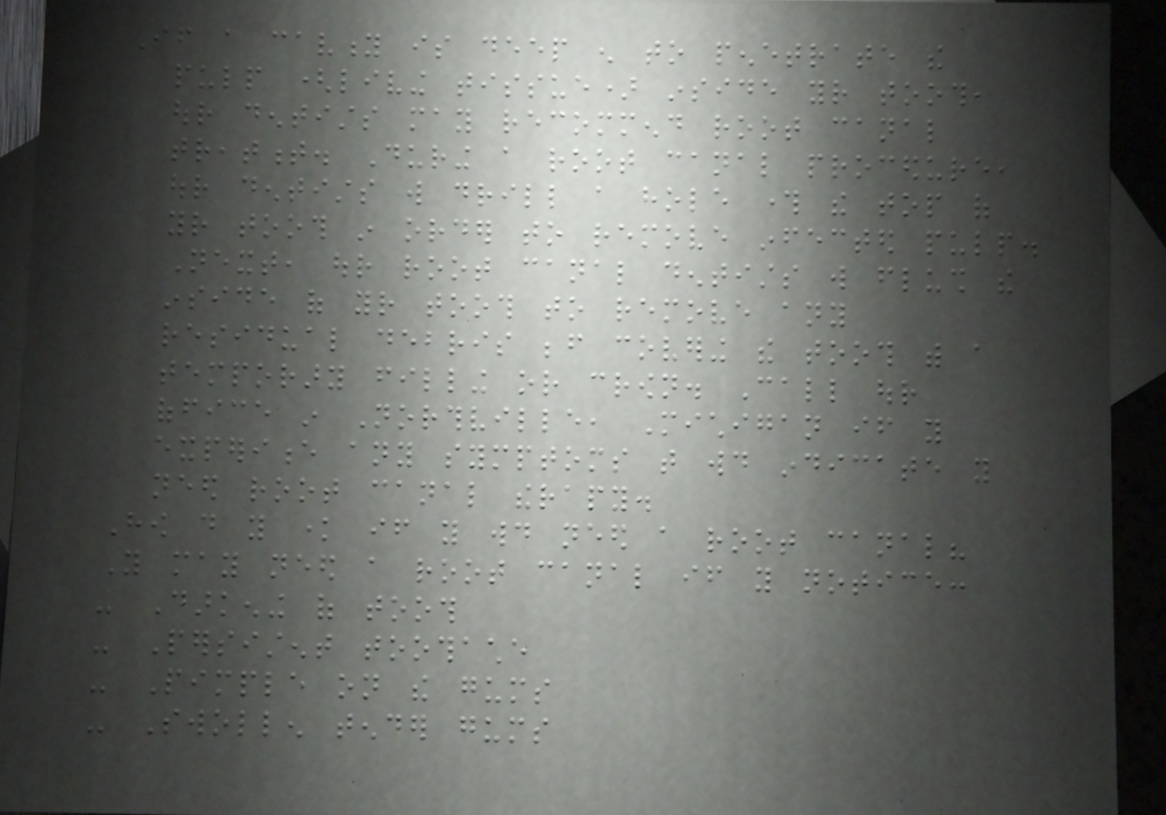If a cavity is deep enough to penetrate the
pulp (living tissue) inside your tooth,
our dentists may recommend root canal
treatment. During a root canal procedure,
our dentists will drill a hole through the top of
your tooth in order to remove infected pulp.
Next, our root canal dentists will flush the
inside of your tooth to remove any
residual debris before covering the tooth with a
temporary filling or crown. Call our
office in Northville, Michigan if you
experience any symptoms that would indicate you
need root canal therapy.
How do you know if you would need a root canal?
You may need a root canal if you notice:
- Darkening of tooth
- Persistent toothache
- Pimple on the gums
- Swollen tender gums
